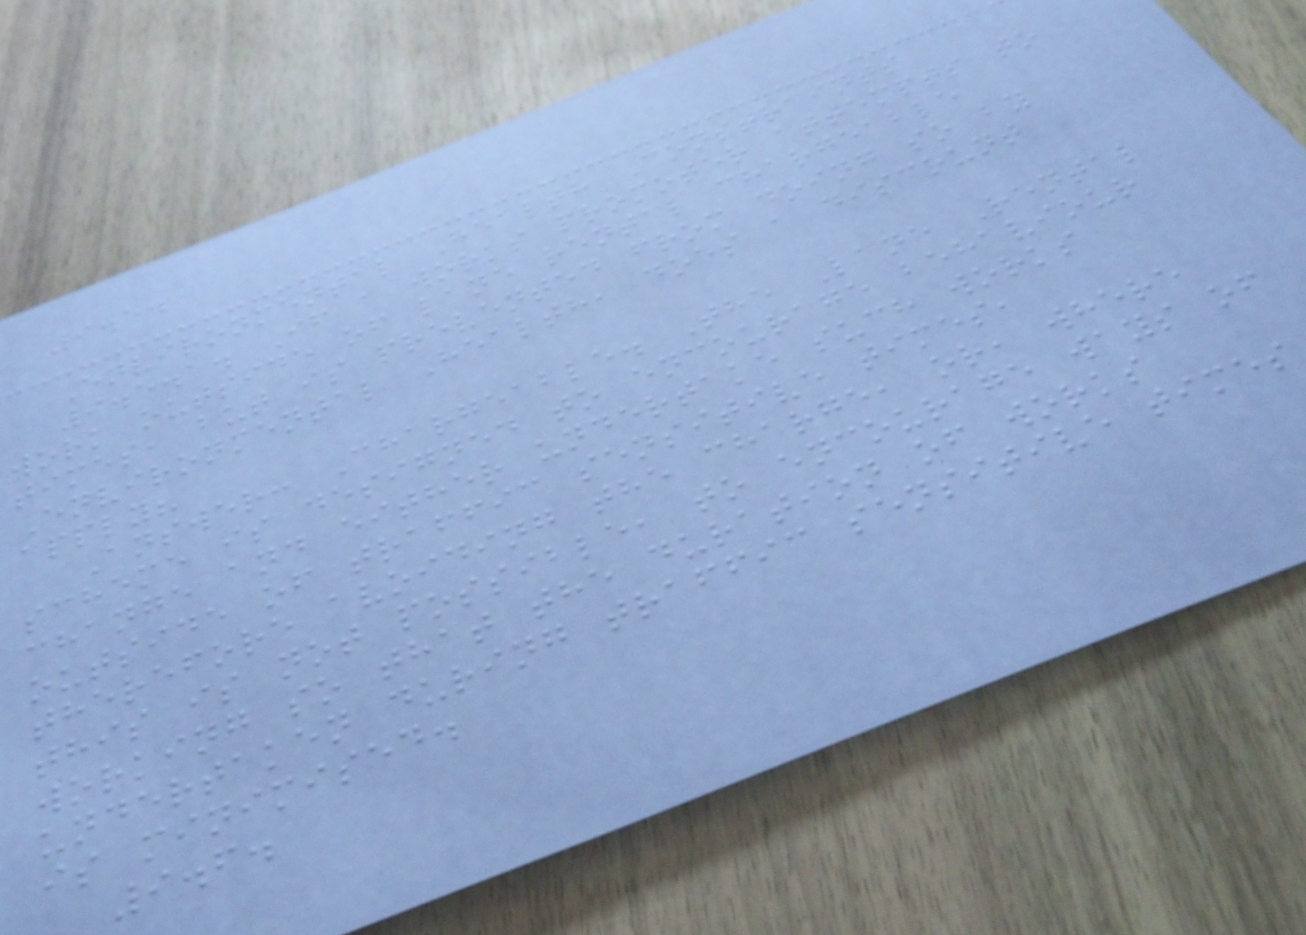9.5.
Environmental Health Constraints
9.5.1. If a works promoter attempts to
work outside of lane rental chargeable
times, but is prevented from doing so by
Environmental Health, does a discount
apply?
Answer: Chargeable. The Lane Rental
scheme is designed to encourage behaviour
change and either undertake such works
outside of traffic sensitive times,
therefore avoiding the charge, or, where
this is not possible, to encourage ways of
working so that the duration of works
undertaken during traffic sensitive times
is minimised.
9.6.
